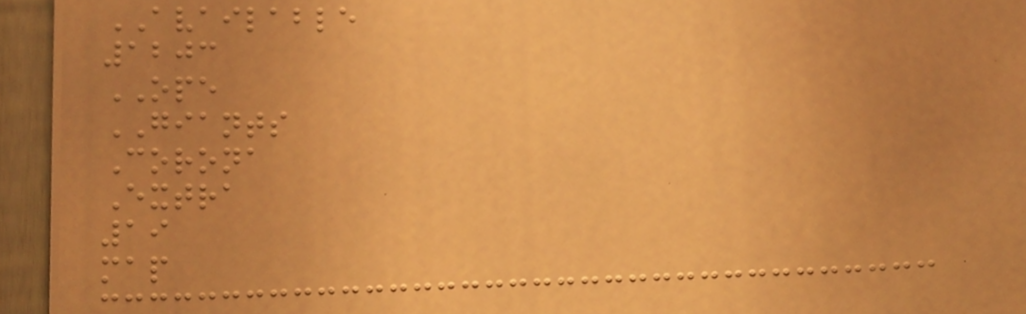AVAILABLE
1203
OPE
GIANTS
Corona
Extra
19
map
